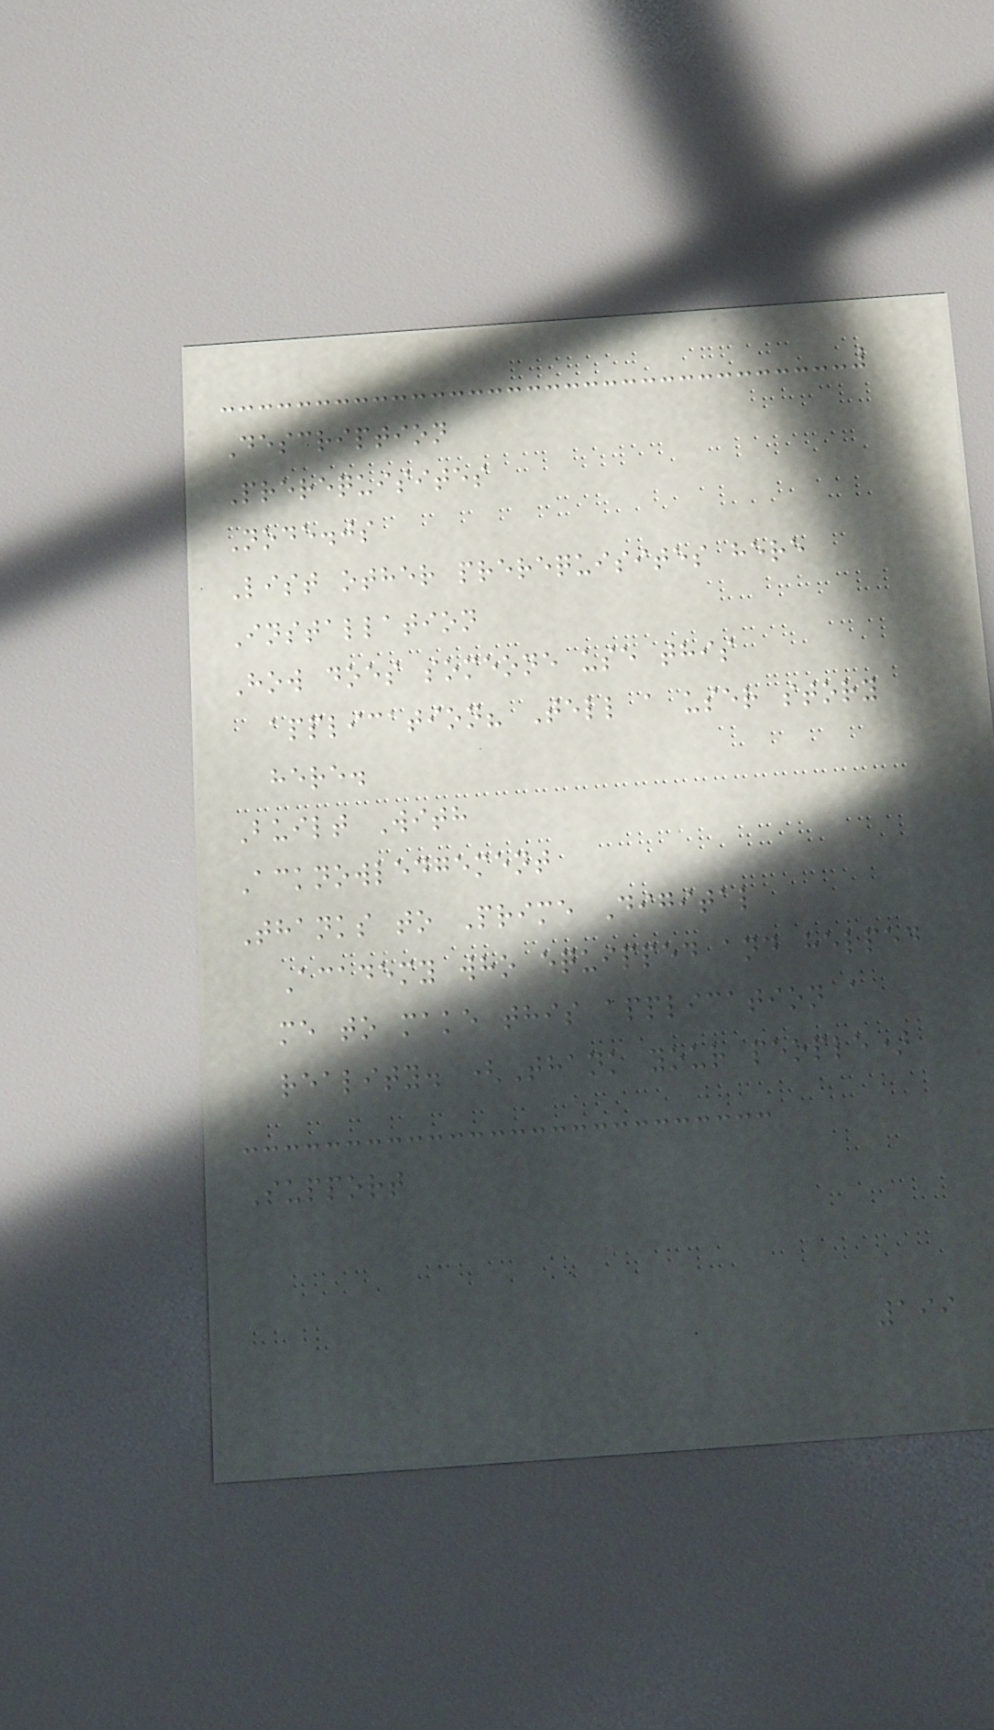Description
Prerequisites
Node.js
List other prerequisites here
Installation
How does someone use this
application? Tell a user story
here.
Built With
Acknowledgement
Thanks to Prime Digital
Academy who equipped and helped
me to make this application a
reality. (Thank your people)
Support
199
